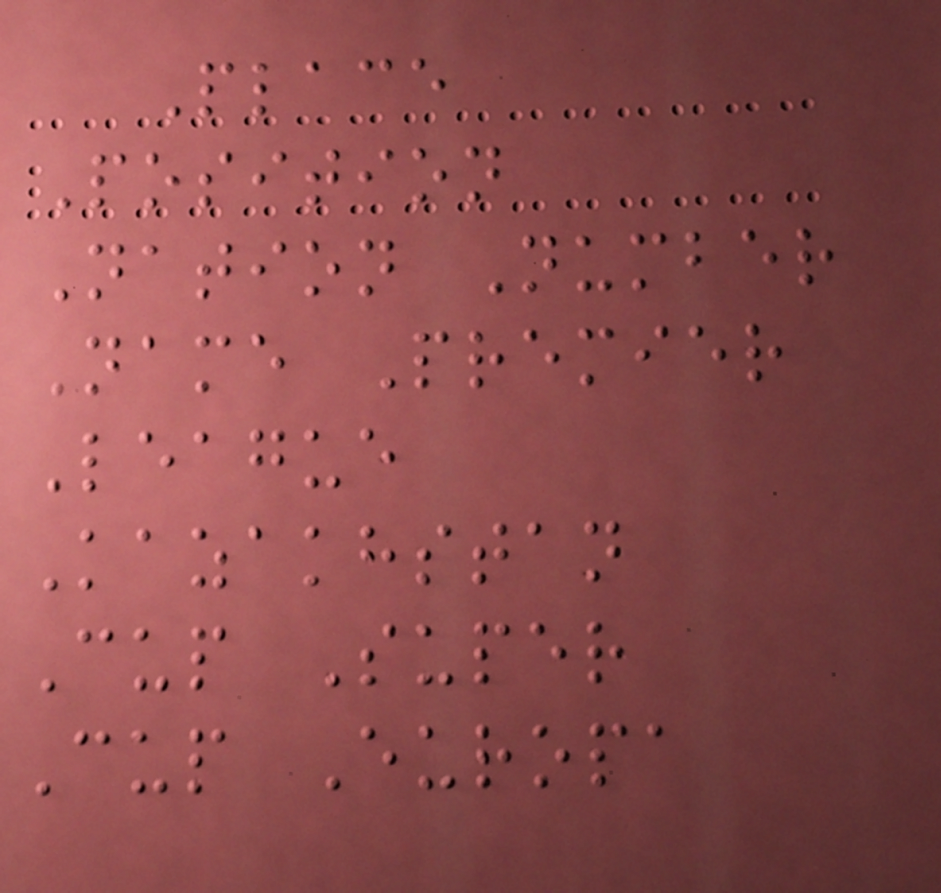Place
Position
Nation Number
Name Premier
League
Kazakhstan
Cup Super
Cup Europa
